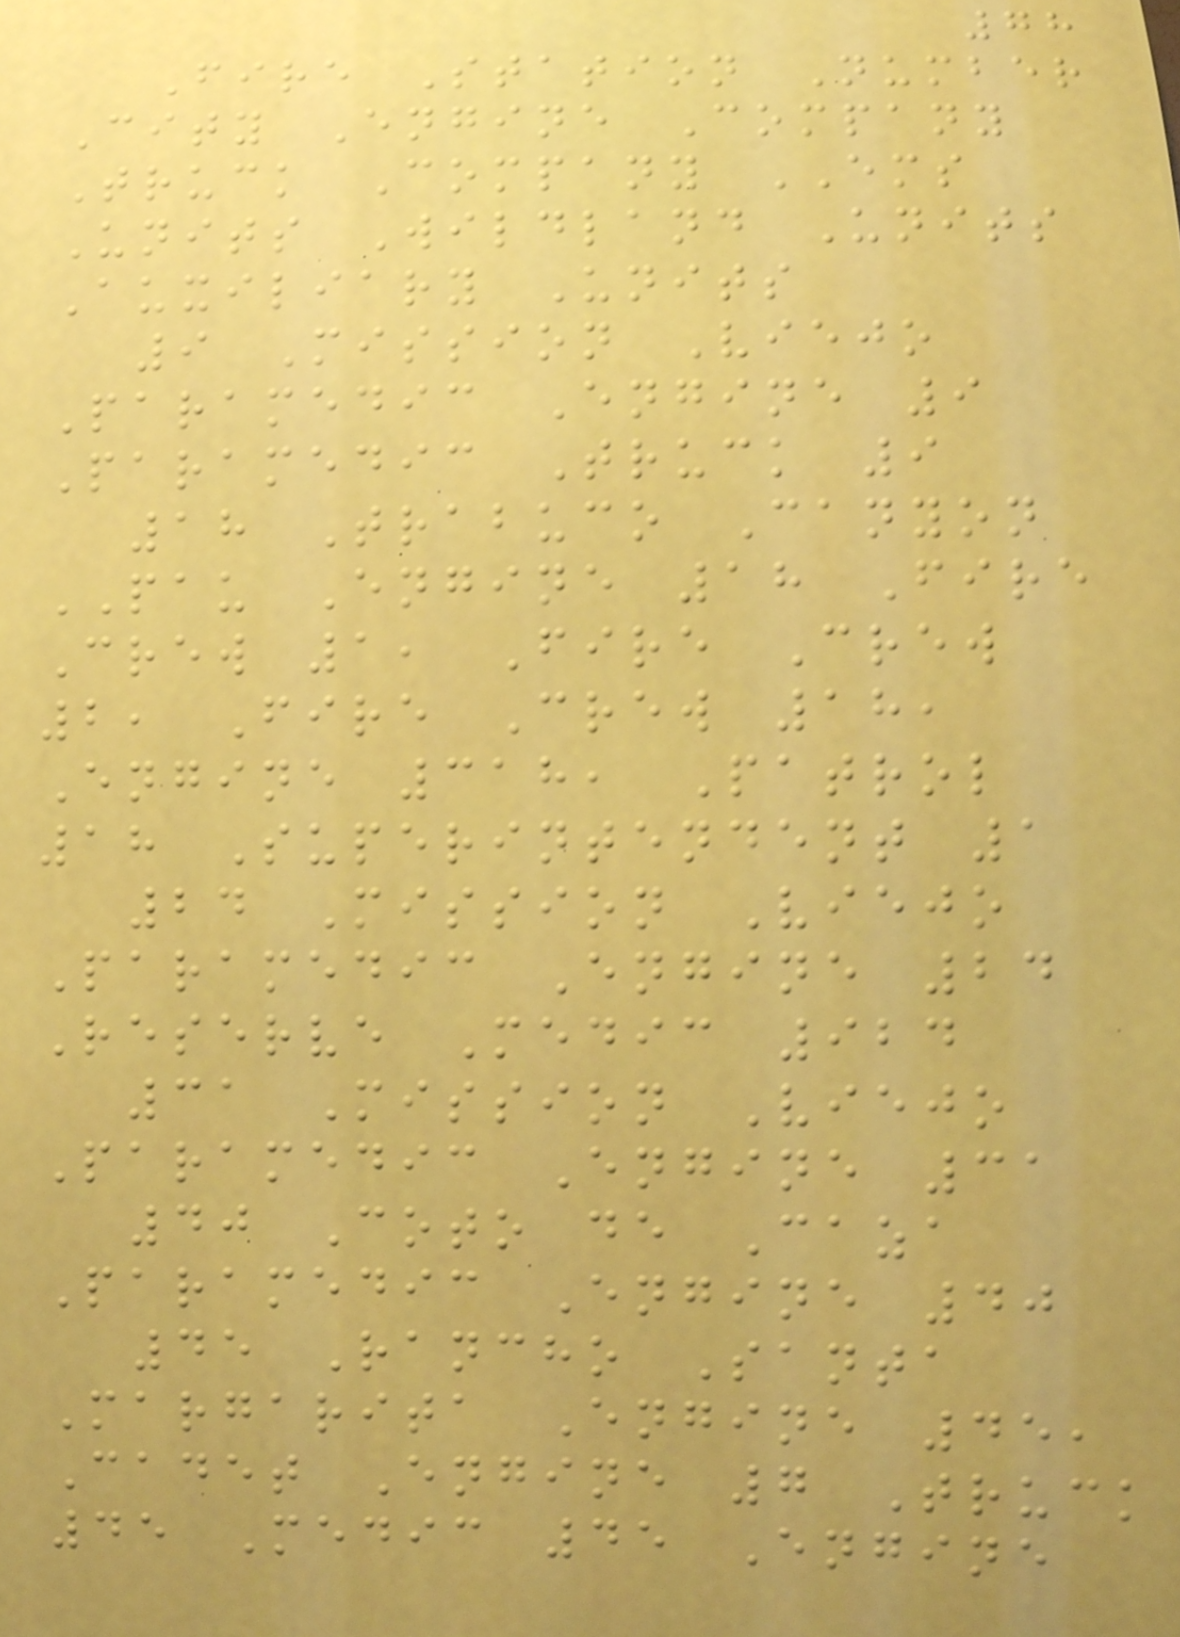78
Fire Station Number
City Engine Company
Truck Company EMS
Units Wildland Units
Auxiliary Units
9 Mission Viejo
Paramedic Engine 9
Paramedic Truck 9
18 Trabuco Canyon
PAU Engine 18 Fire
Crew 1, Fire Crew
2, Fire Crew 18,
Engine 318, Patrol
18 Superintendent 1
24 Mission Viejo
Paramedic Engine 24
Reserve Medic 924
31 Mission Viejo
Paramedic Engine 31
40 Coto de Caza
Paramedic Engine 40
45 Rancho Santa
Margarita Engine 45,
Cadet Engine 7 Truck
45 Medic 45 Engine
